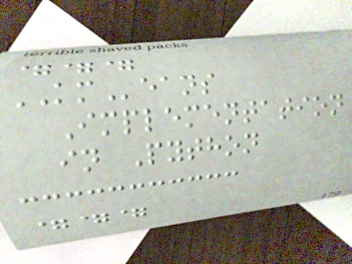===
KMeans
Implementation
in Python
===
